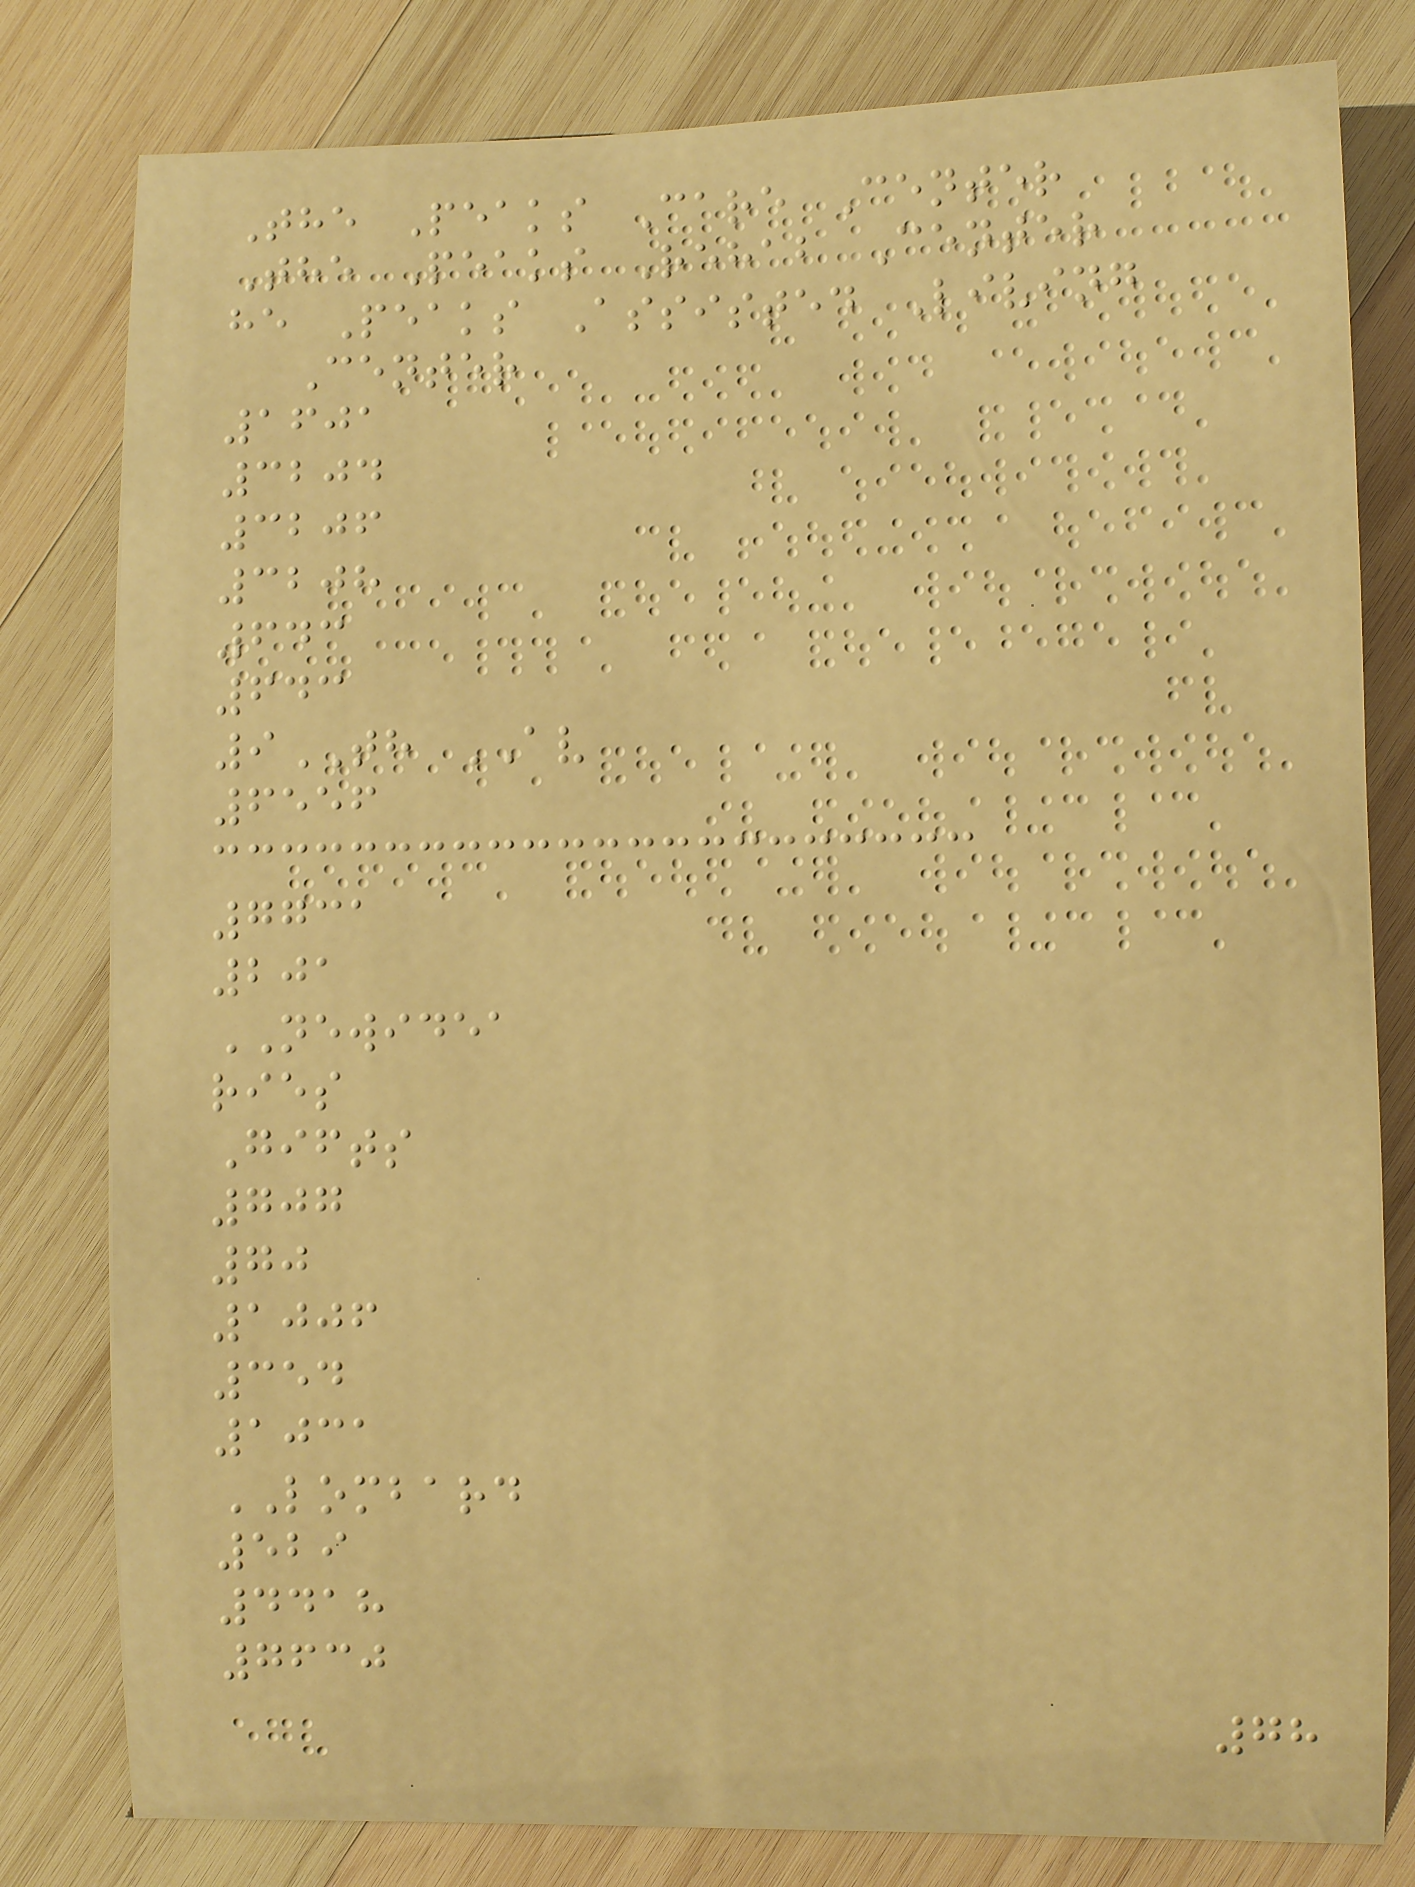The Peaks Care Center
The Peaks Rehab Center
he Peaks Assisted Living
Center
1601
3204
3206
3208
643
643
9TH AV
6556
7731
201
NEWIDEA
ries
Gifts
707
70
1006
354
1031
LOMBARD
529
4418
7630
78
